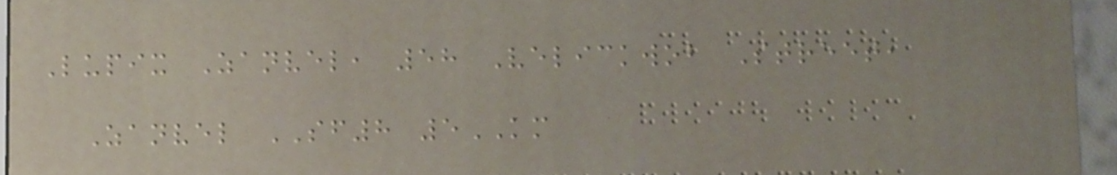Lupix Zanvel, 58 Velickwob Street,
Zanvel SF8 5KM
